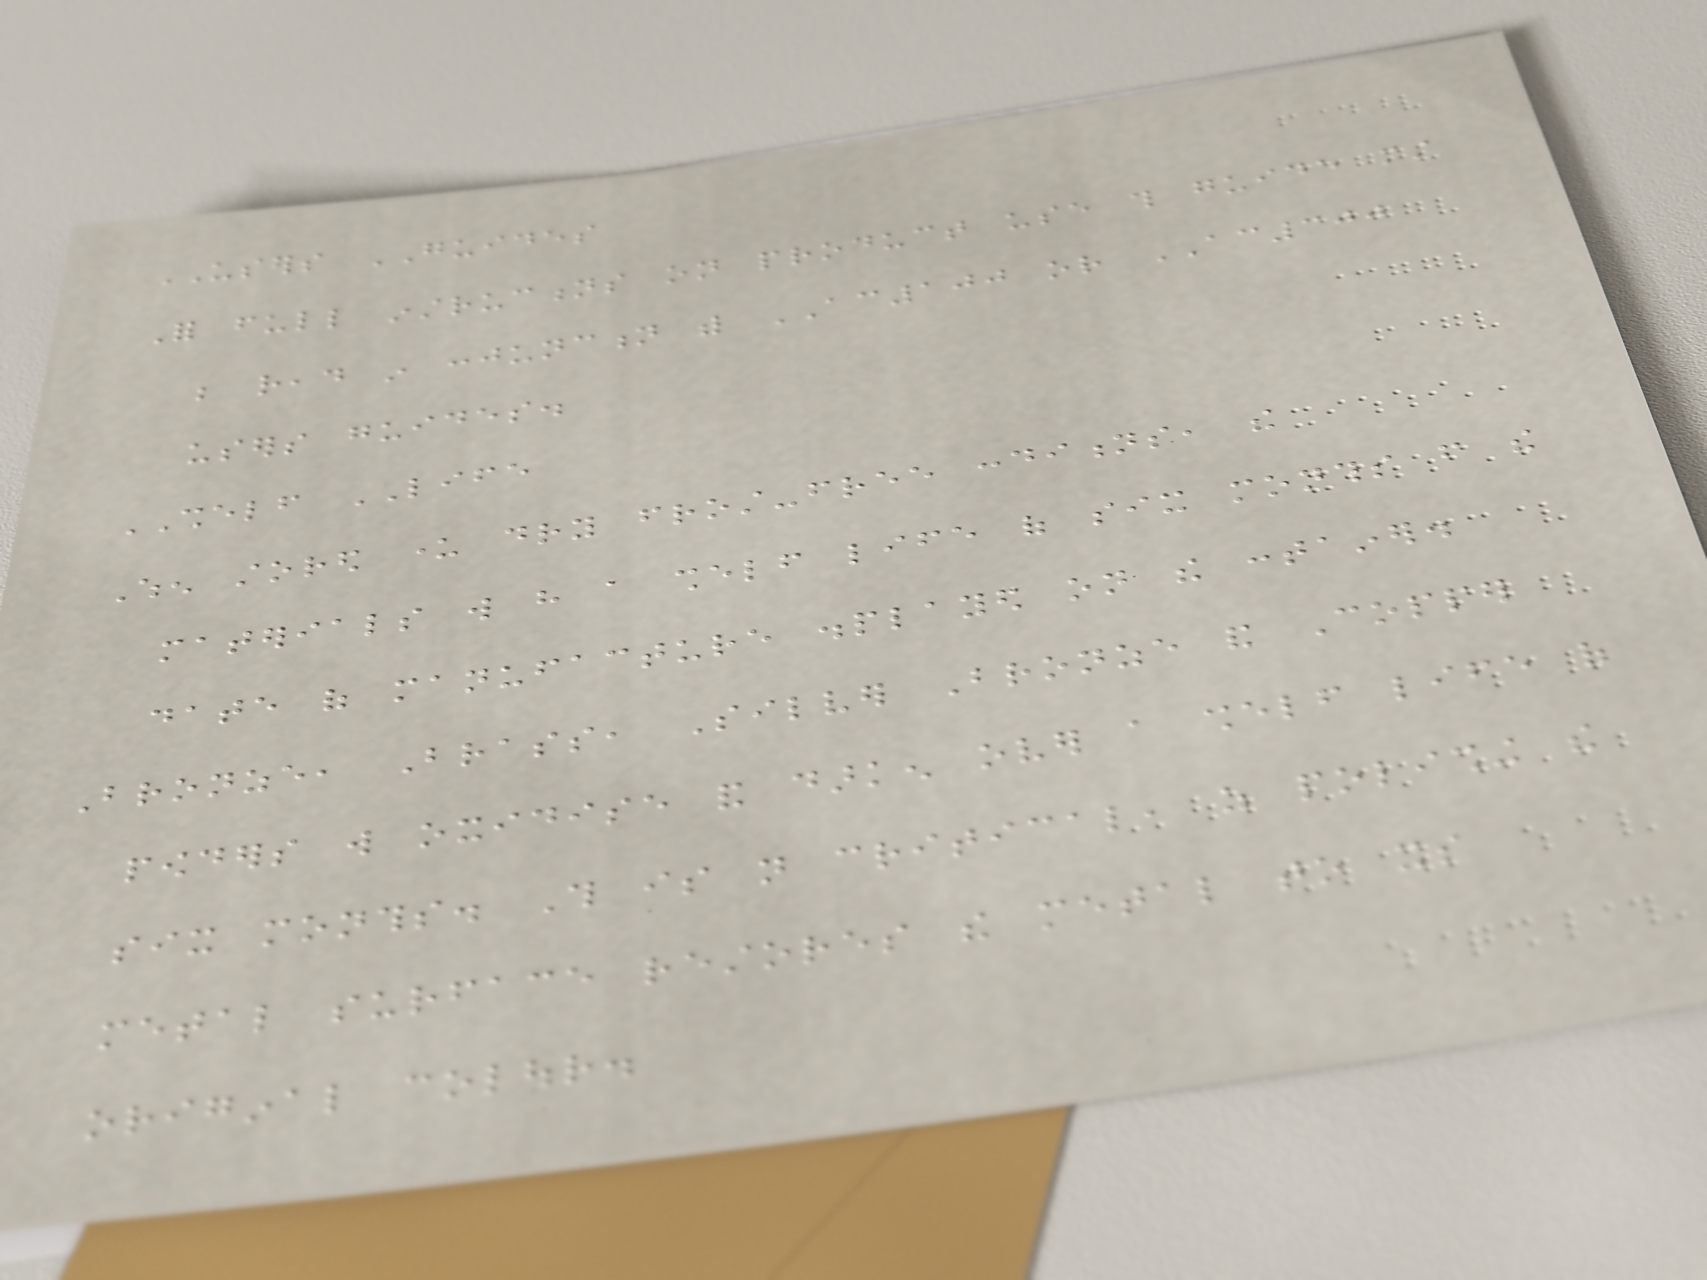USERS GUIDES
For full instructions on product use this guide must
be read in conjunction with AC100 or AC300
users guides.
SHELF LIFE
When stored under dry frost-free conditions, the
materials will have a shelf life of six months from the
date of manufacture displayed on the container.
Bronze, Brass, Silver Bronze and Copper
powders will oxidise and darken over a shelf life of
six months. This is not critical, as polishing the
metal surface restores the metal to its
original colour.
